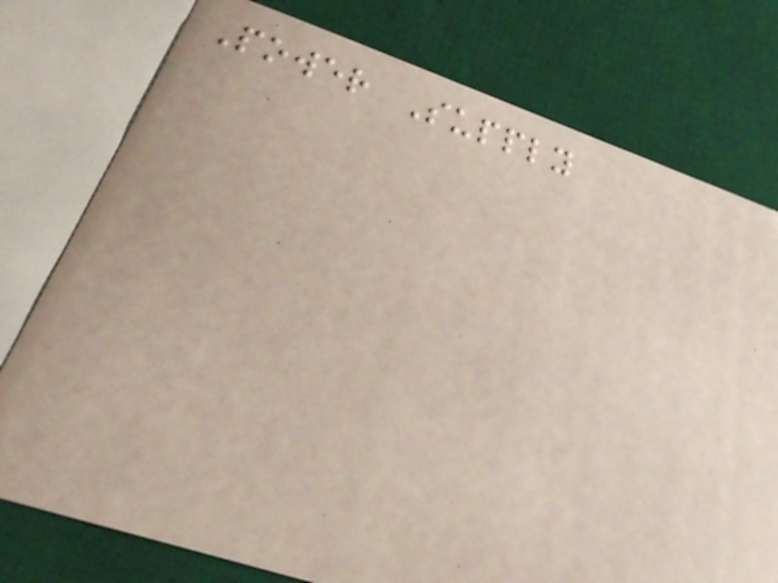Power Supply
